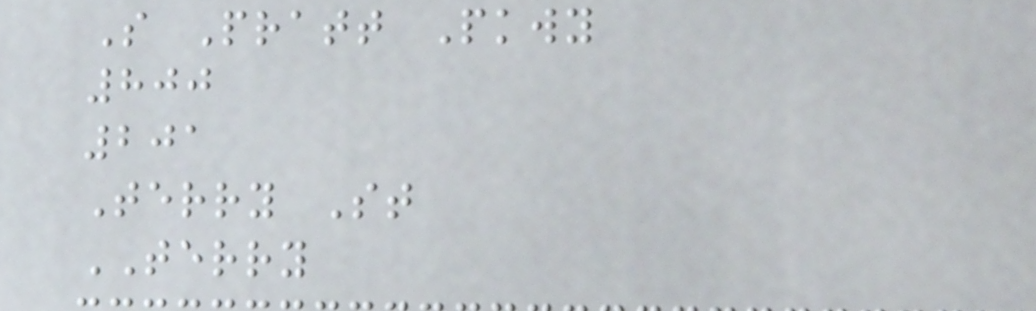S Pratt Pkwy
800
201
Terry St
TERRY
